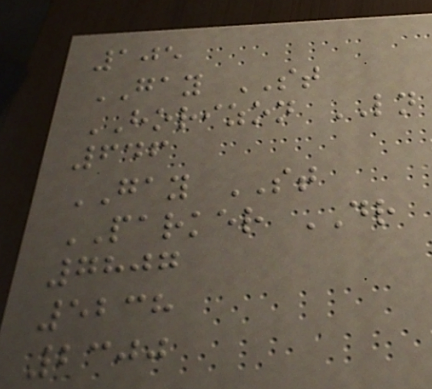105
GAY ST
HORIZON LN
646
GAY ST
PARKER DR
7807
5238
2300
